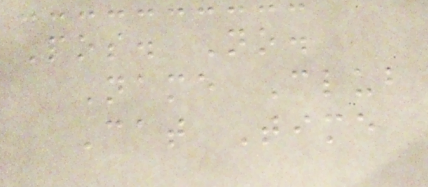Pos. No.
Name Club
Cat Time
